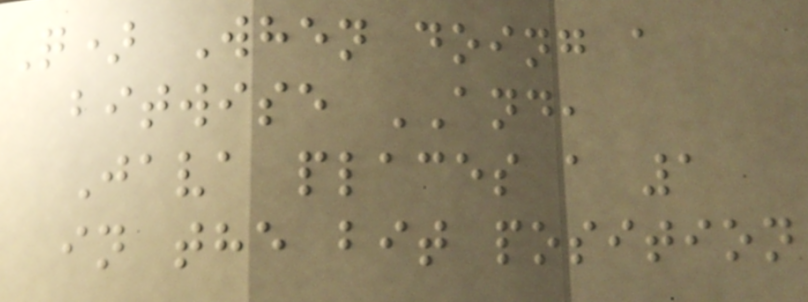Q) When doing a
bitwise AND,
Java places a 1
in the bit position
